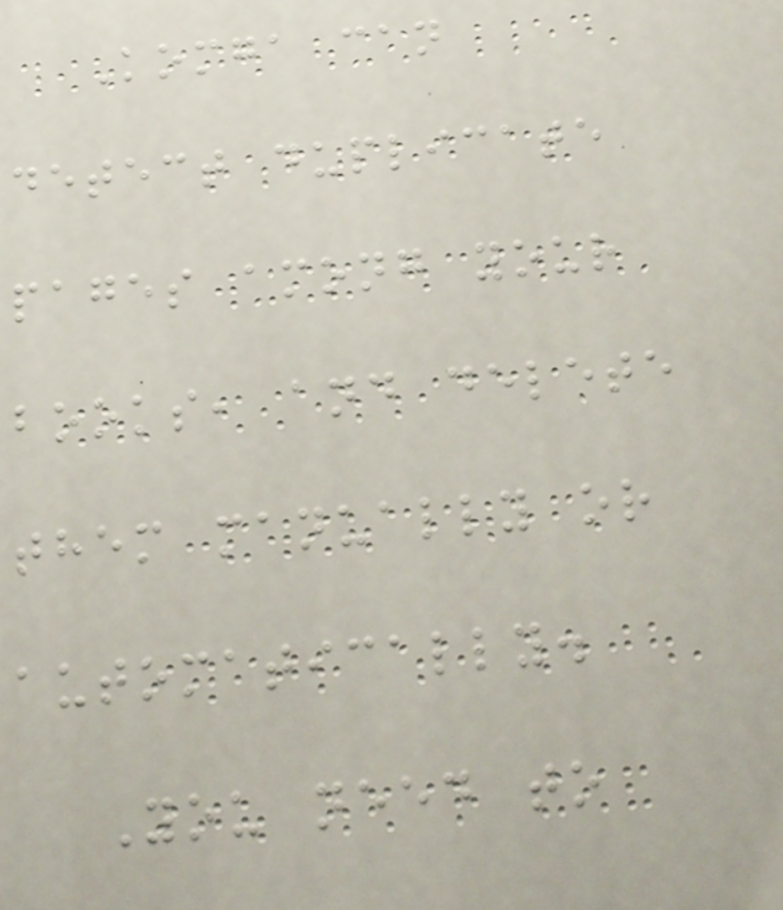Komga can
detect duplicate
pages among your
books, and delete
them manually or
automatically.
You need to
